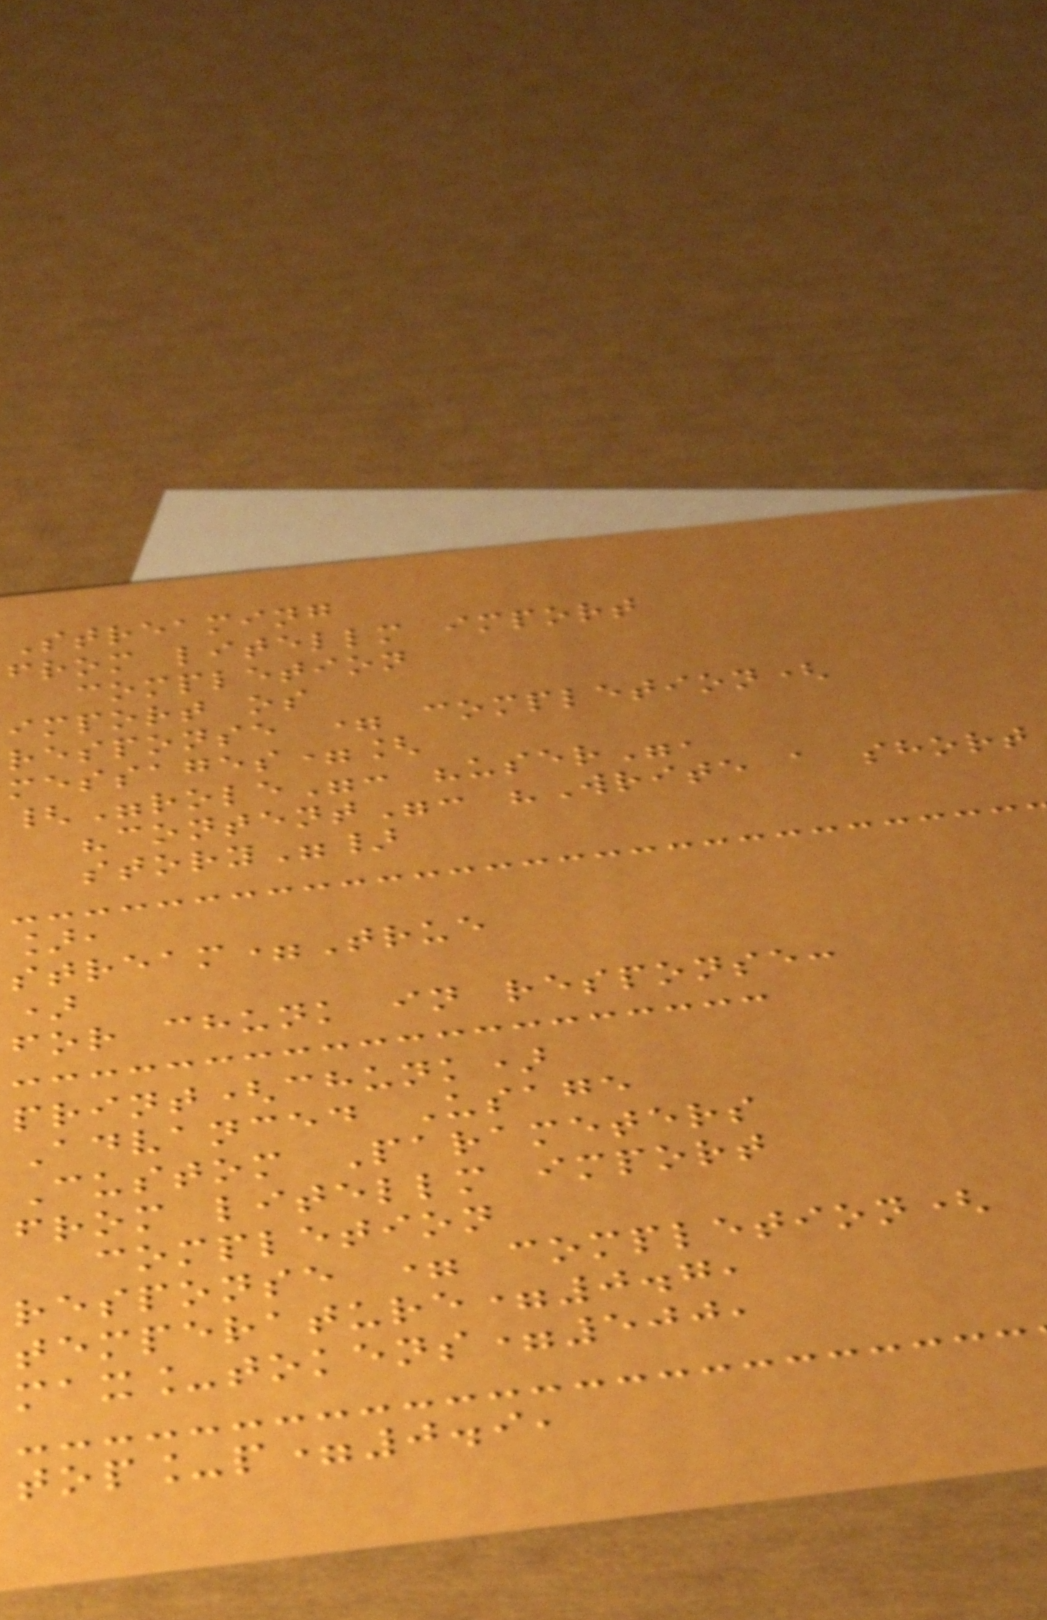Streaming
from litellm import
completion
import os
response = completion(
messages=[
{"role": "user",
"content": "Write a short
story"}
],
stream=True
)
for chunk in response:
print(chunk)
Advanced Usage
Custom Parameters
from litellm import
completion
response = completion(
temperature=0.7,
max_tokens=500,
top_p=0.9,
